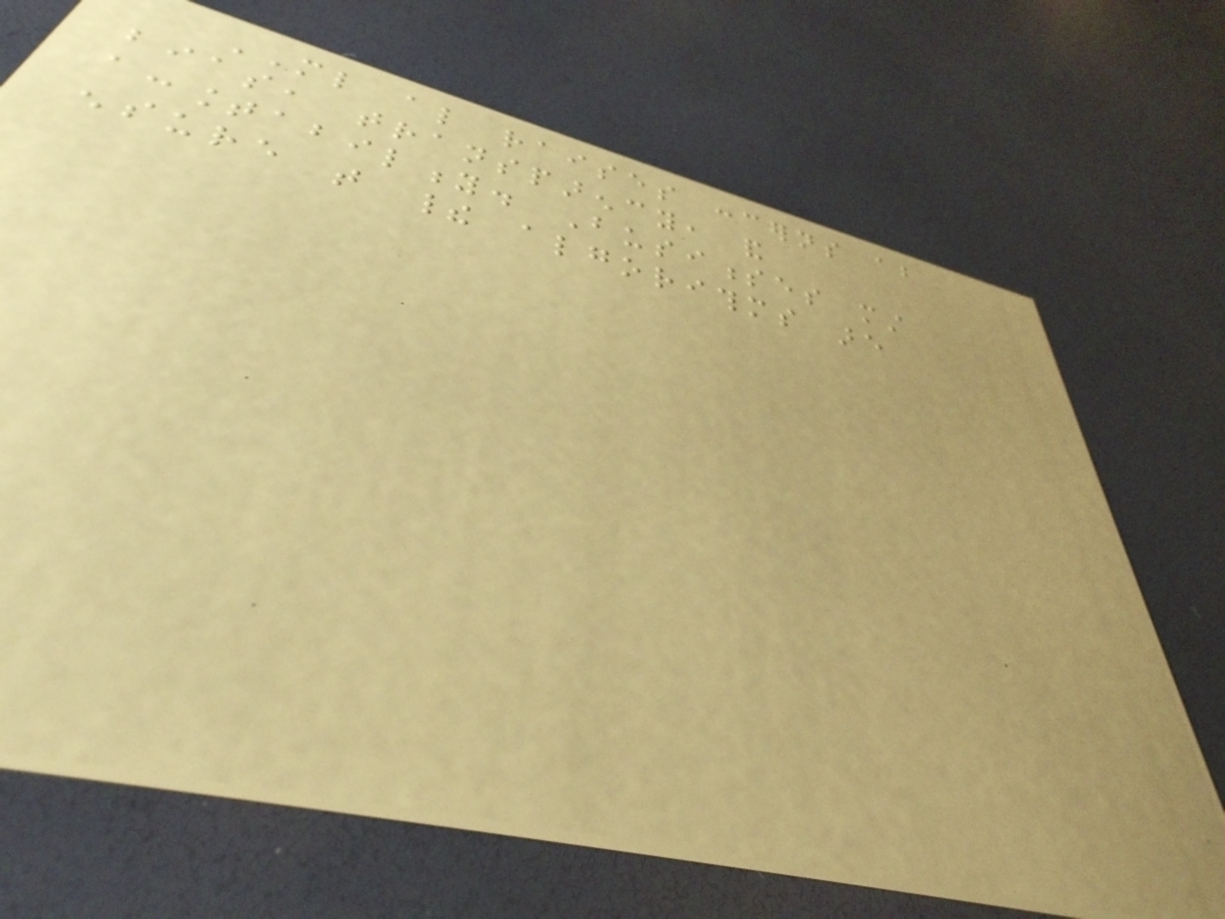ML also raises concerns about
bias, transparency, and
accountability. Businesses must
ensure that their algorithms are
